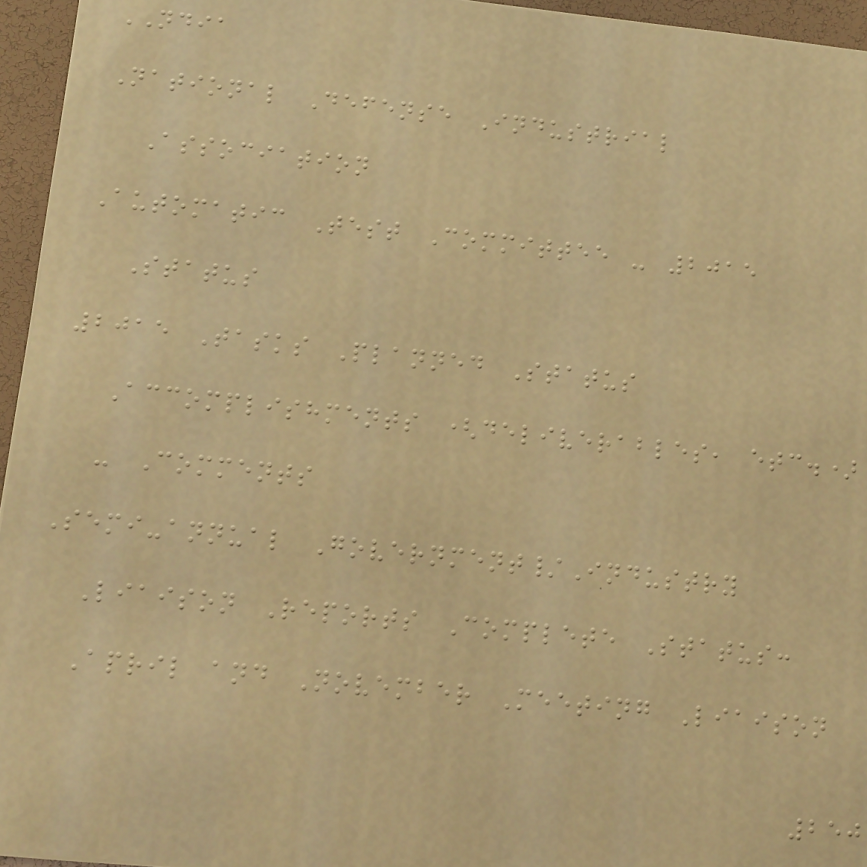NDIA
National Defense Industrial
Association
Automatic Test Committee - 2015
Status
2015 Tasks Planned Status
Accomplishments (deliverables, etc.)
- Comments
Semi-annual Government/Industry
Liaison Reports Complete Status:
April and November Meeting Liaison
250
